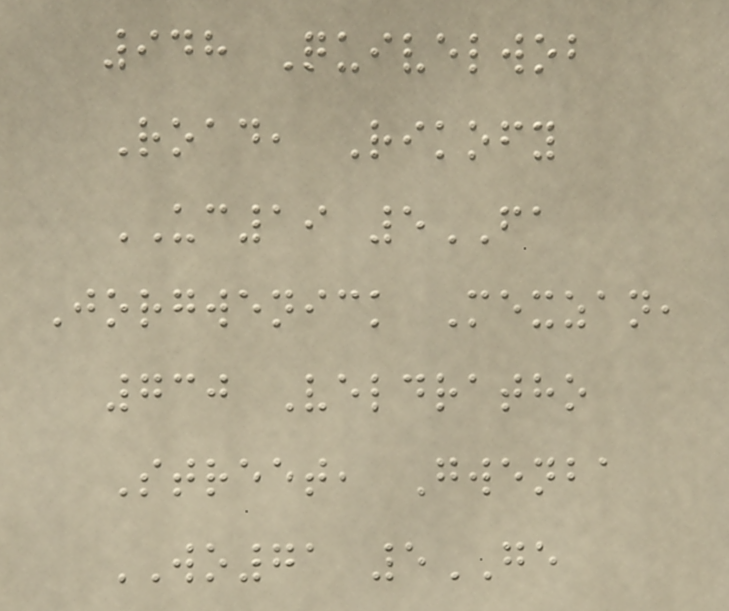948 Quivelwob
Road, Rikofy
UC19 5FA
Jorgwenick Mexzan,
730 Veldratho
Street, Gwenba
WO71 5GE
